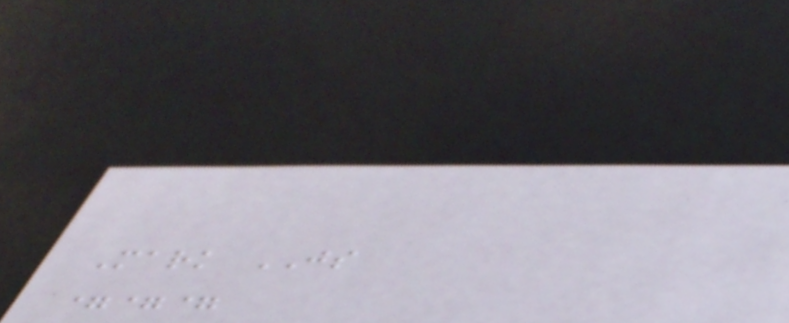Mark JS
===
